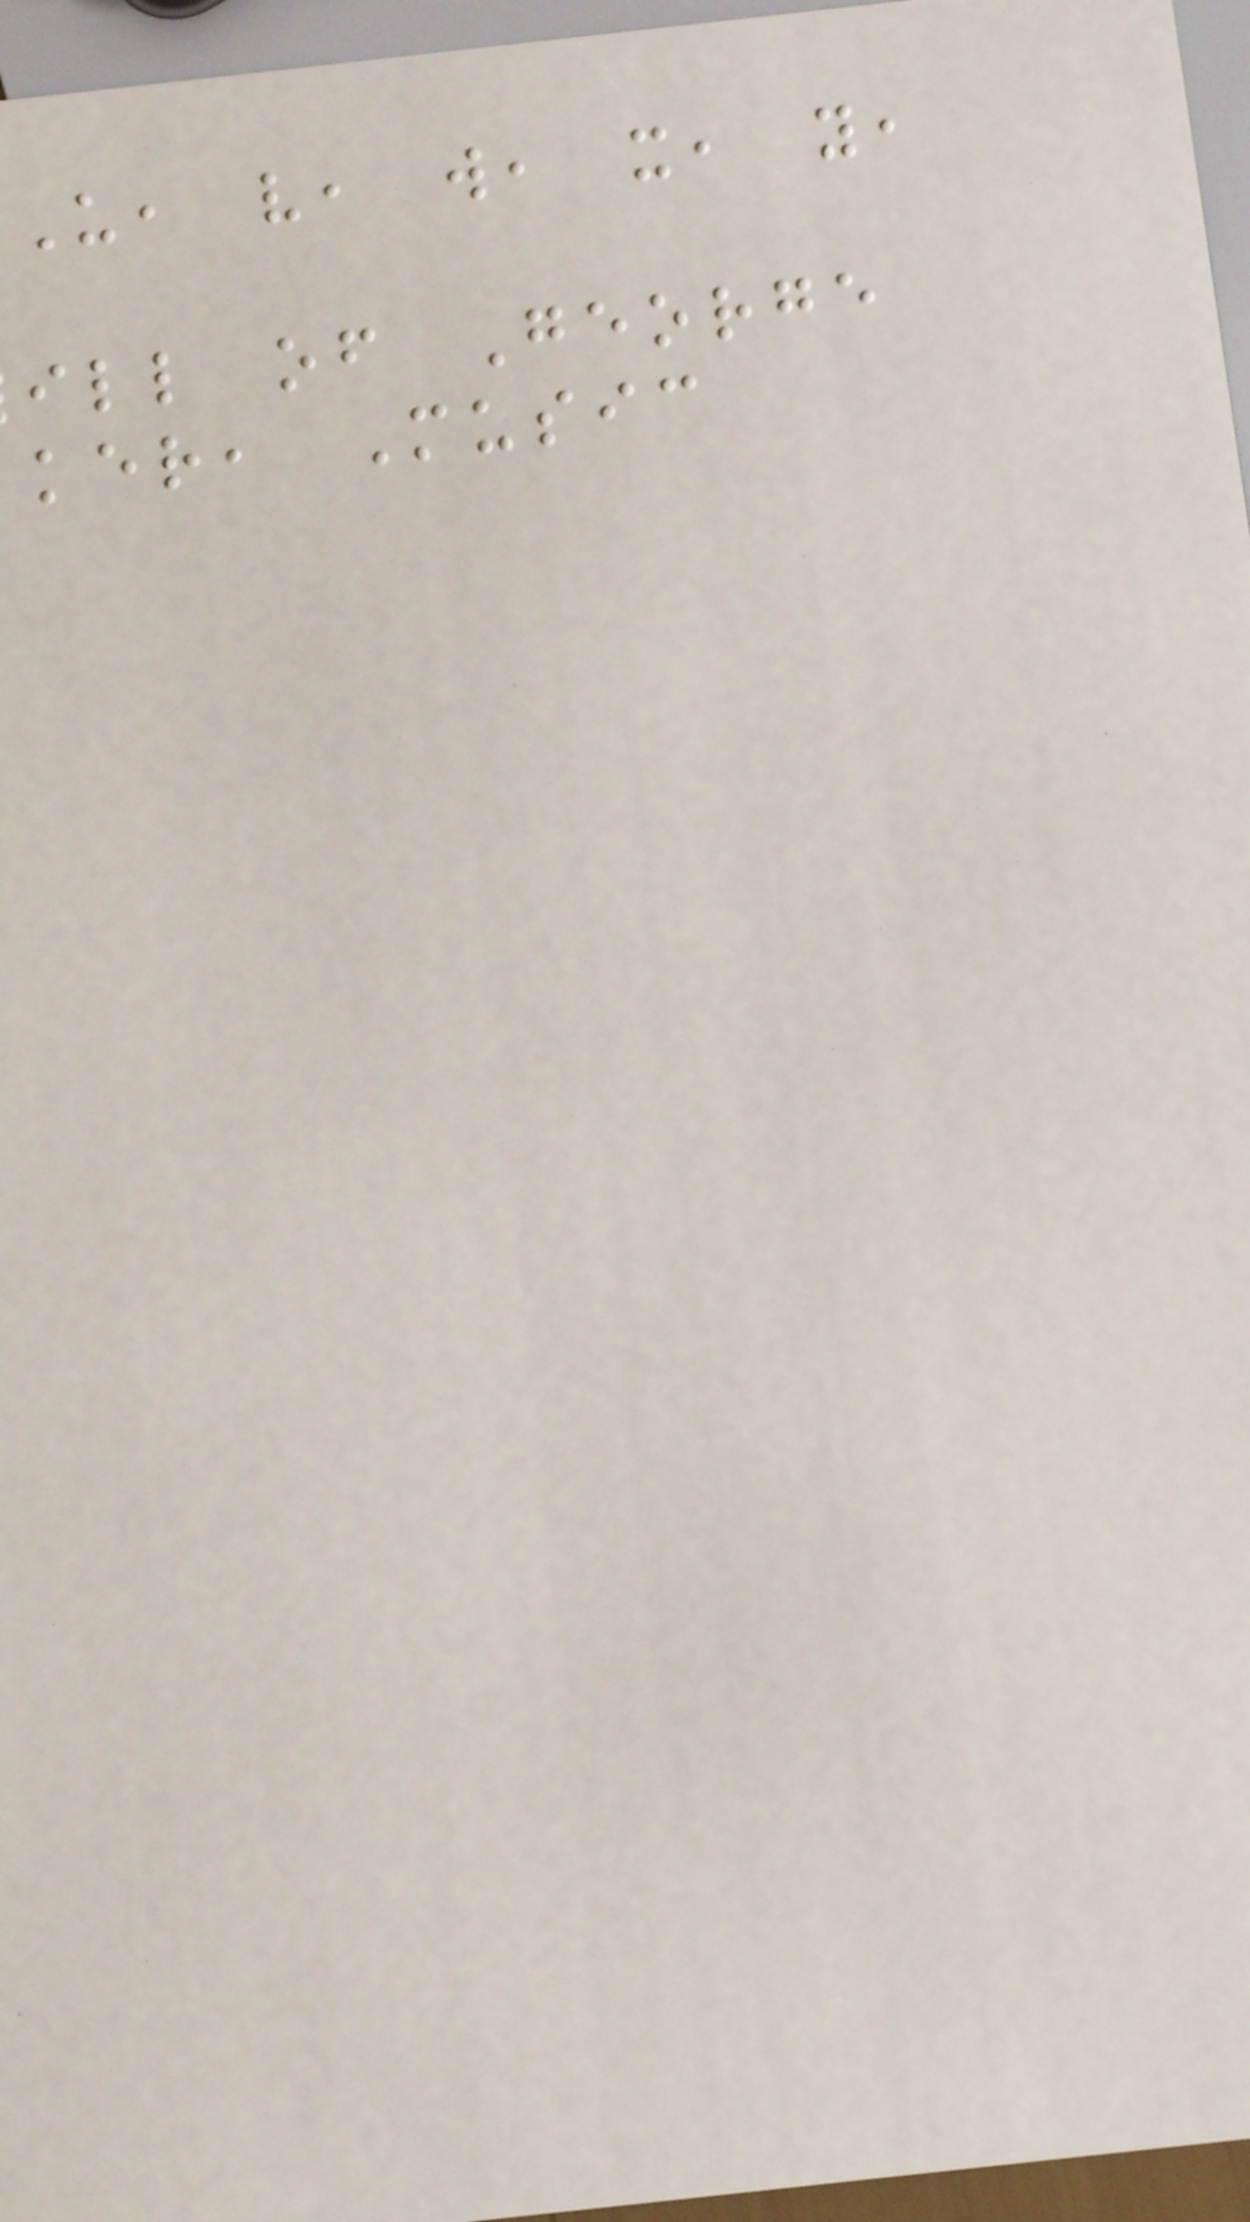U, v, w, x, y,
ill of George
ker, Music
